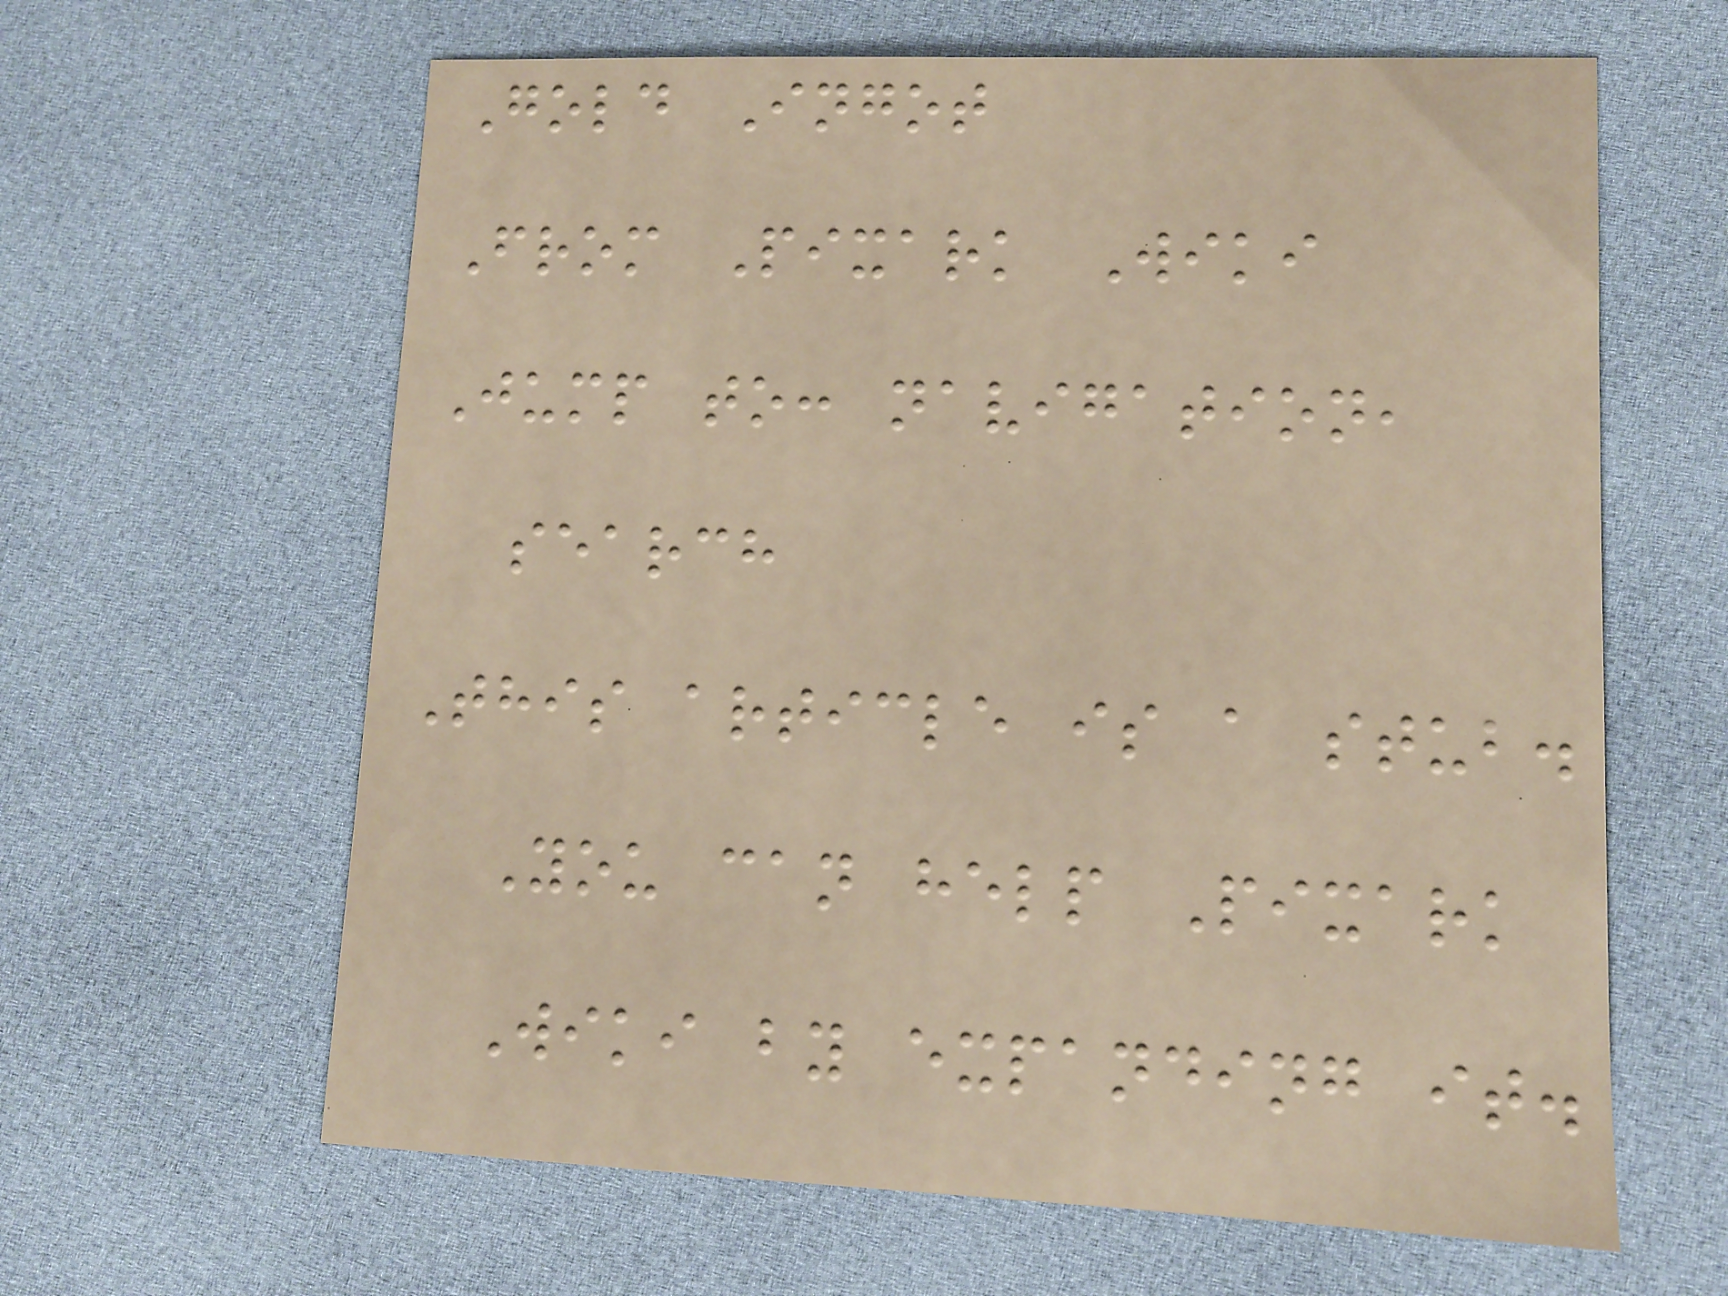Gold Ingot
From Pixark Wiki
Jump to: navigation,
search
This article is a stub.
You can help Pixark
Wiki by expanding it.
